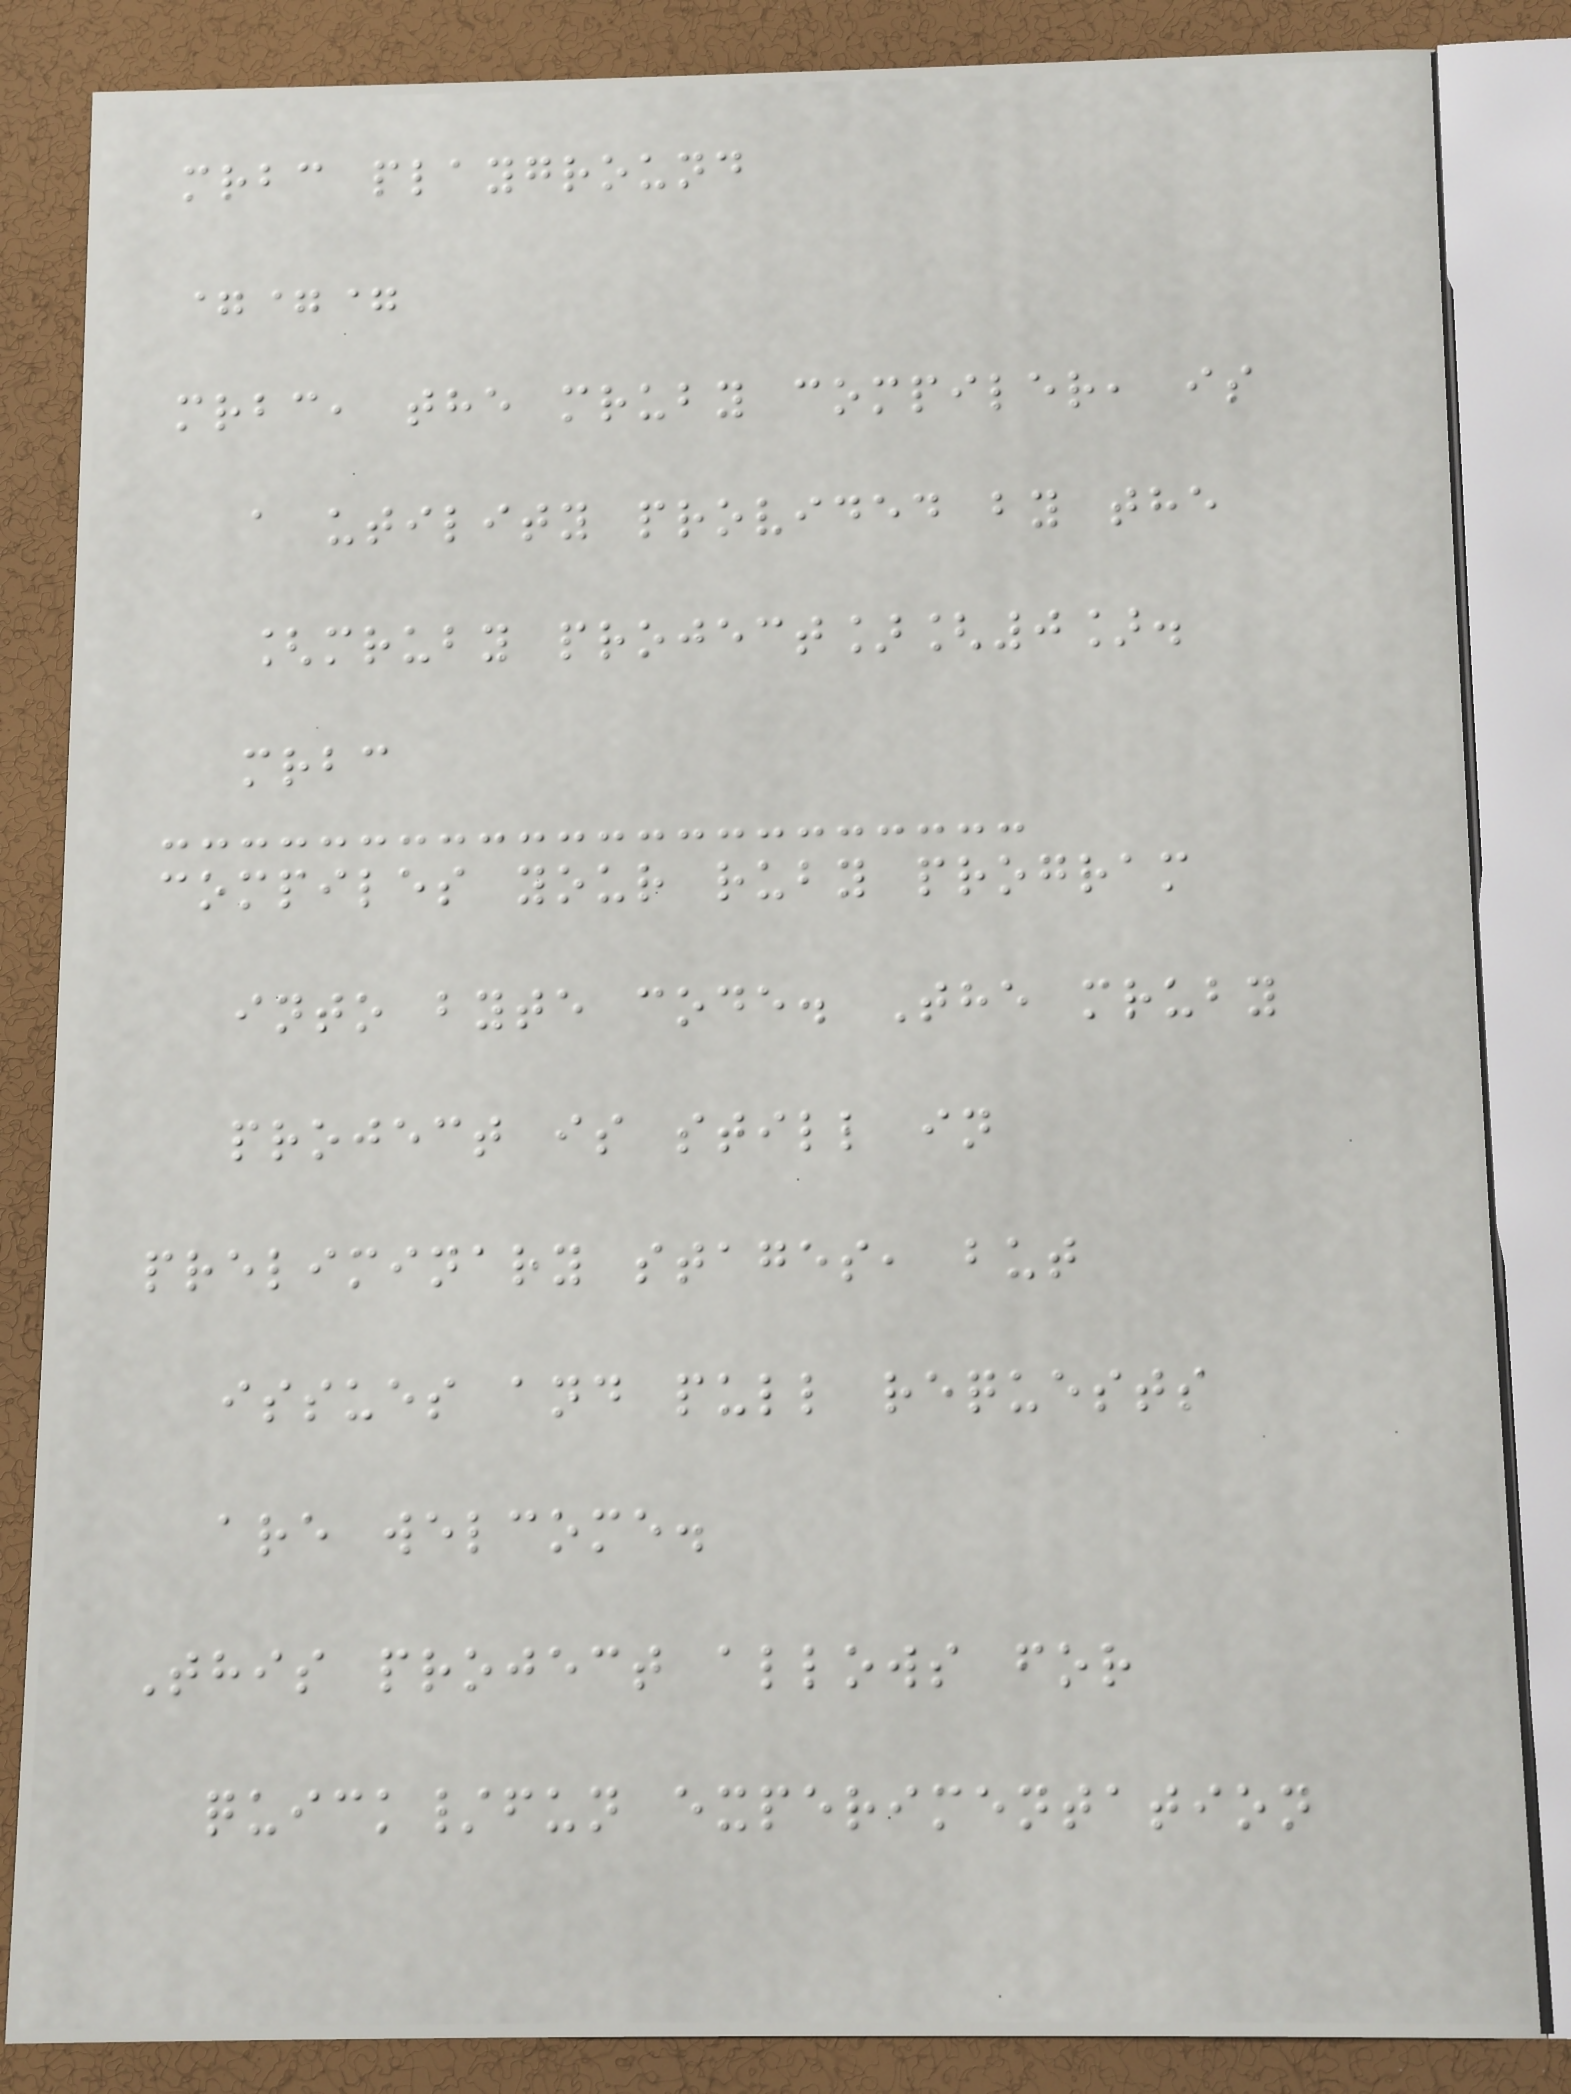mrbc playground
===
mrbc, the mruby compiler, is
a utility provided by the
[mruby project][0].
mrbc
compiles your ruby program
into byte code. The mruby
project is still in
preliminary stages, but
issues and pull requests
are welcome.
This project allows for
quick/fun experimentation
